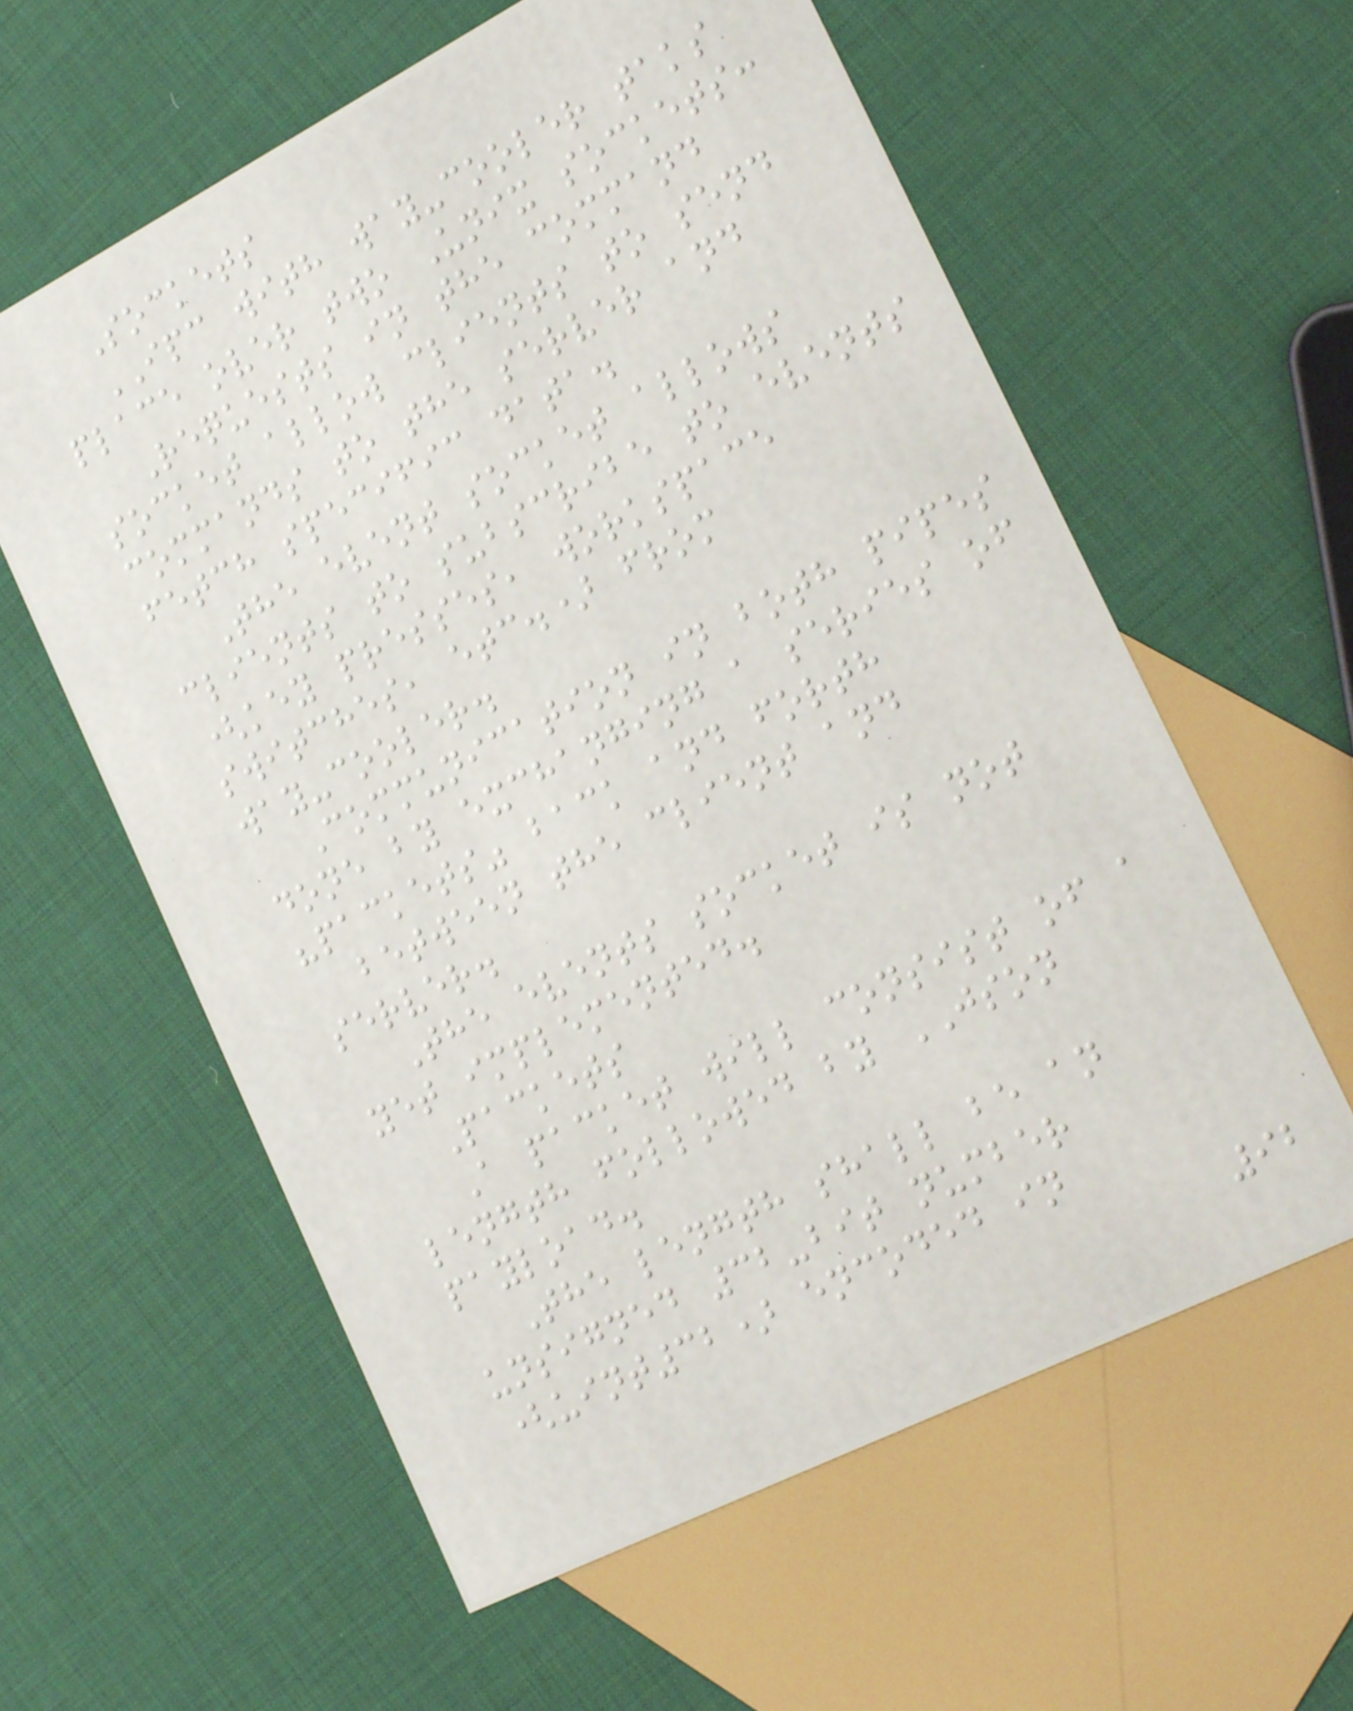Sockets
IPC with way-cooler taks
place over two Unix sockets:
Requests in the command
socket allow clients to send
commands to the server and
fetch specific data.
The event socket allows
clients to subscribe to events
(key presses, workspace
switches, etc.) from
way-cooler.
Communication in both pipes
done by exchanging a series of
"packets" back and forth
between the client and
server.
The events socket is not
yet implemented.
Packets
A packet will consist of a
length followed by JSON
payload.
The length shall be an
unsigned 32-bit number
(uint32) encoded in
92
